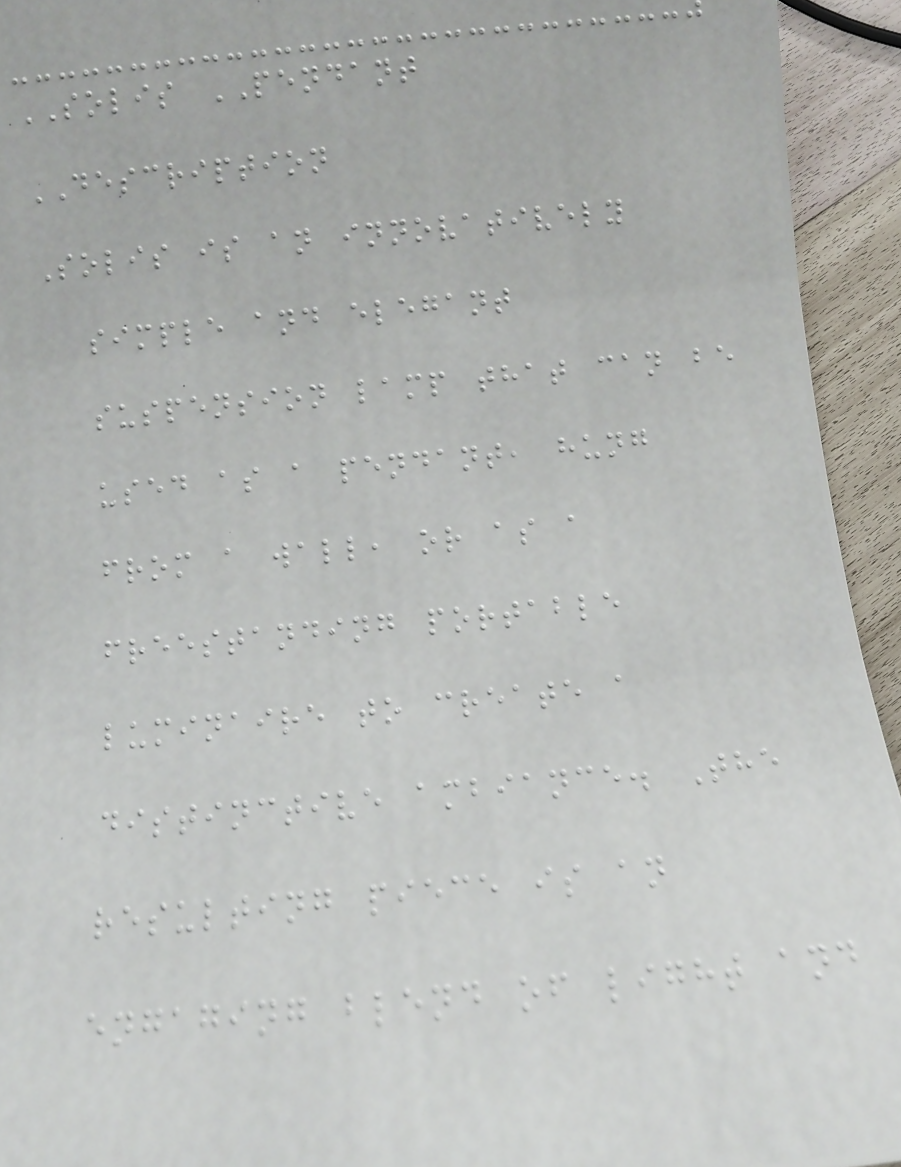SOLIS PENDANT
DESCRIPTION
Solis is an innovatively
simple and elegant
suspension lamp that can be
used as a pendant, hung
from a wall, or as a
freestanding portable
luminaire to create a
distinctive ambiance. The
resulting piece is an
engaging blend of light and
